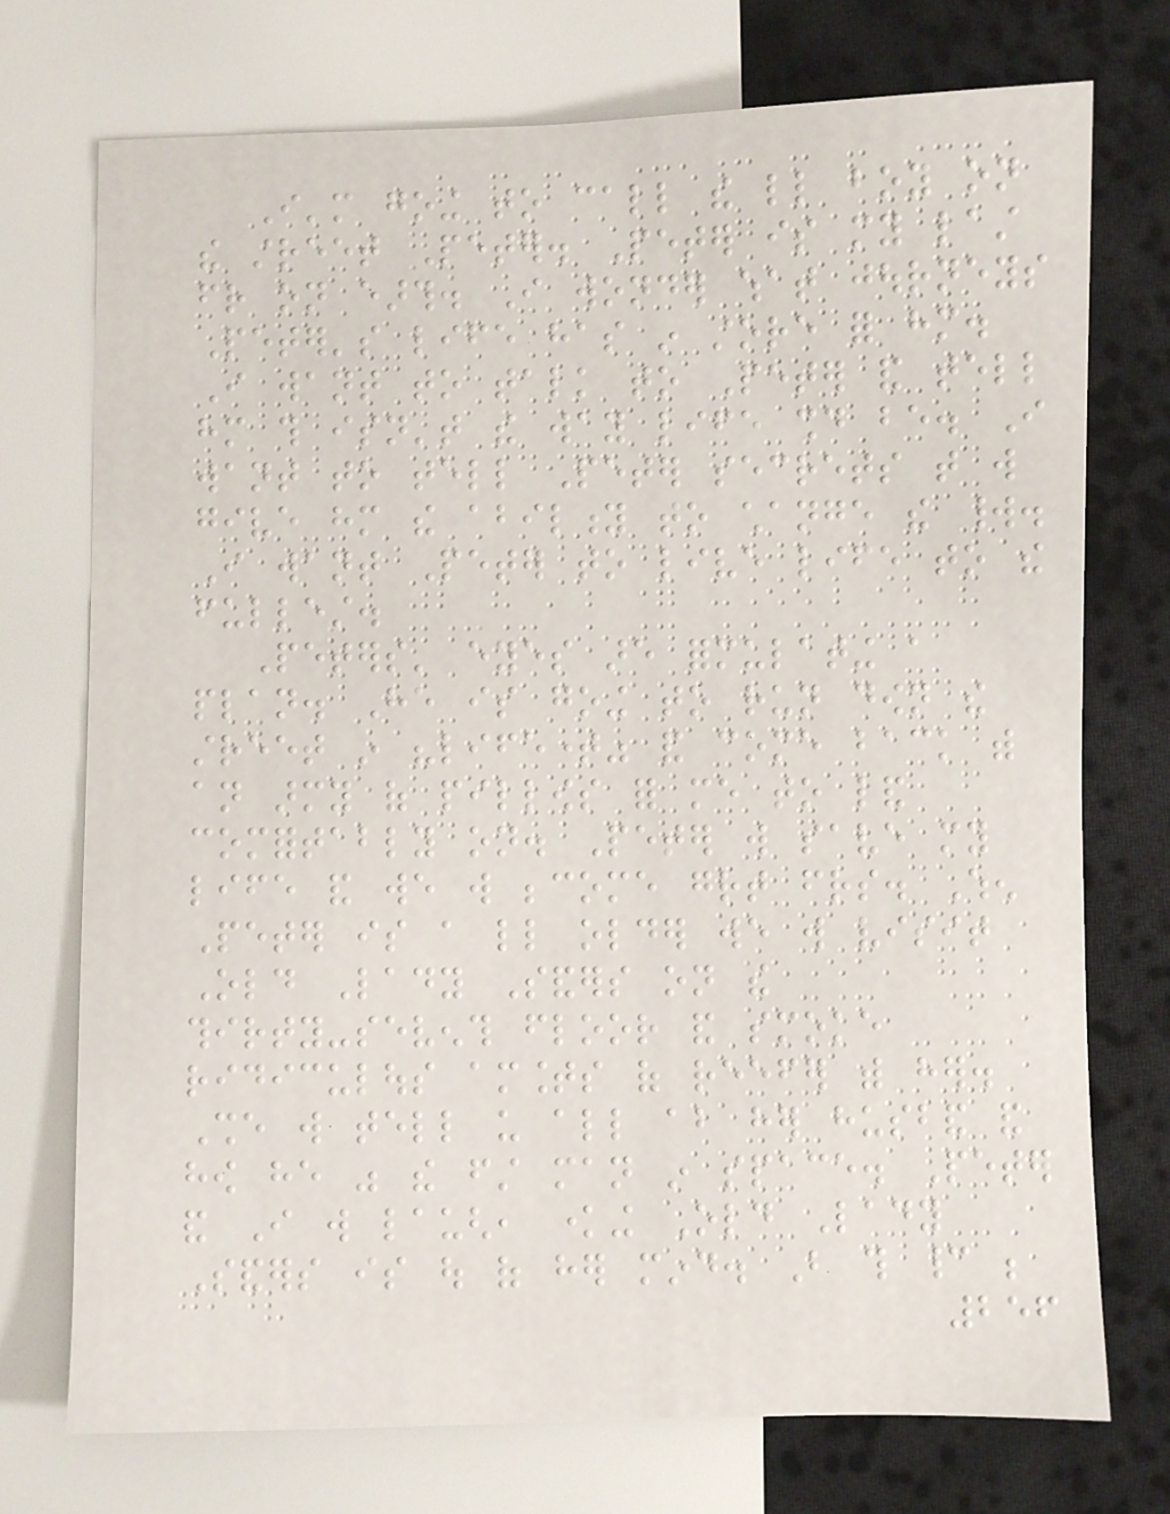I'm going to call the little boy on
the street Peter. Peter is my last
friend on earth. I wonder what journeys
Peter's life has in store for him.
I want to talk to Peter and tell
him this isn't the way life should be. I
want to tell Peter secrets that will
give him the ability to change the world.
I want Peter to live life to the
fullest.
Peters' eyes are formulating a
plan. He is going to run down the
street in "lifetime" and come back with
an army of pillows for me to land
comfortably on. Peter will save my
life and we will become great friends. When
Peter is a little older we will visit
Old Lady Sanders on the
thirty-seventh floor and smoke
ridiculous amounts of reefer with her.
She will tell us all about her husband and
how he was the first man in space. Peter
and I will laugh, knowing Old Lady
Sanders is out of her mind. But this cannot be
256
